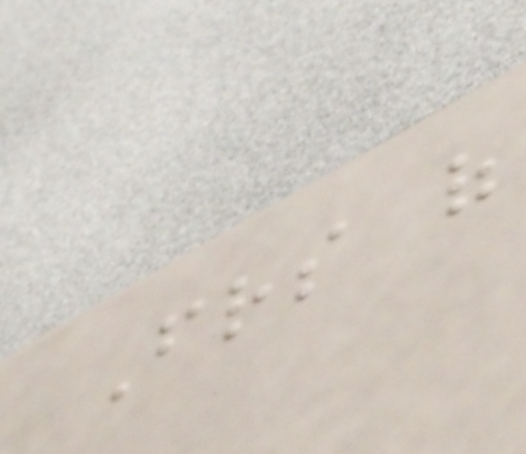Friends of
